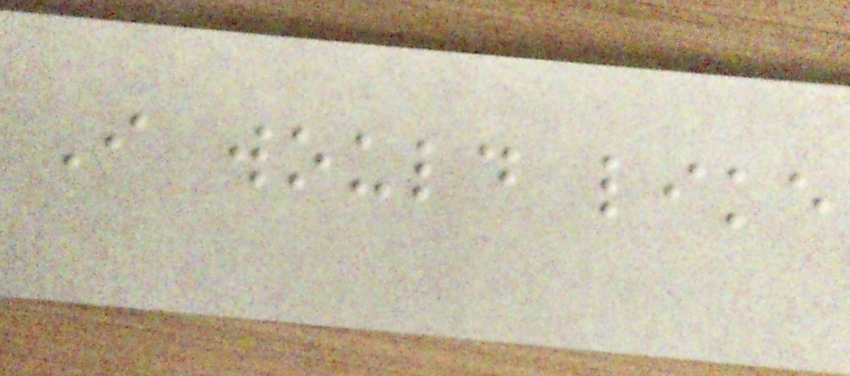I would like
